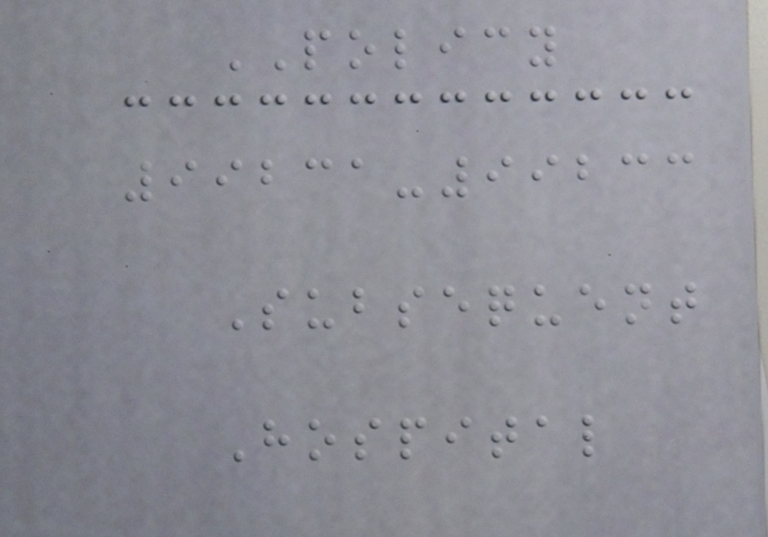POLICY
99231-99233
Subsequent
Hospital
